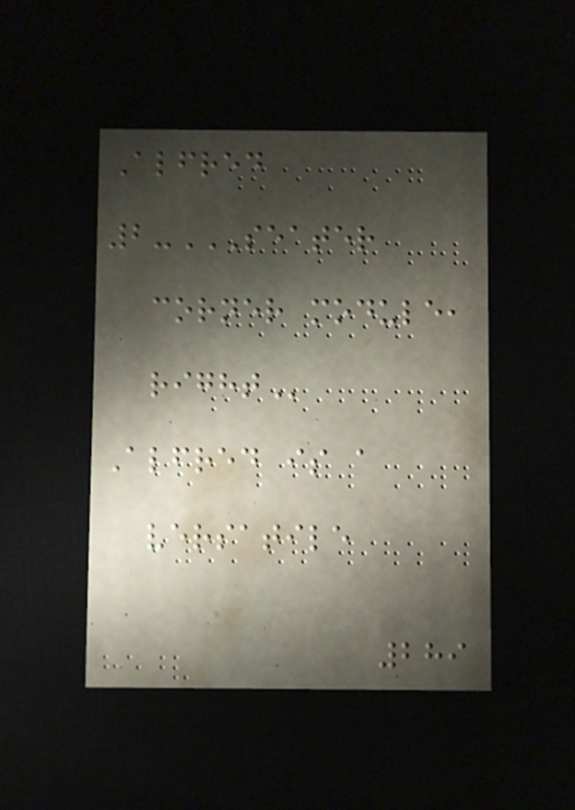Alfred
2-SEATER
CORNER MODULE,
RIGHT
Alfred is a
versatile
289
